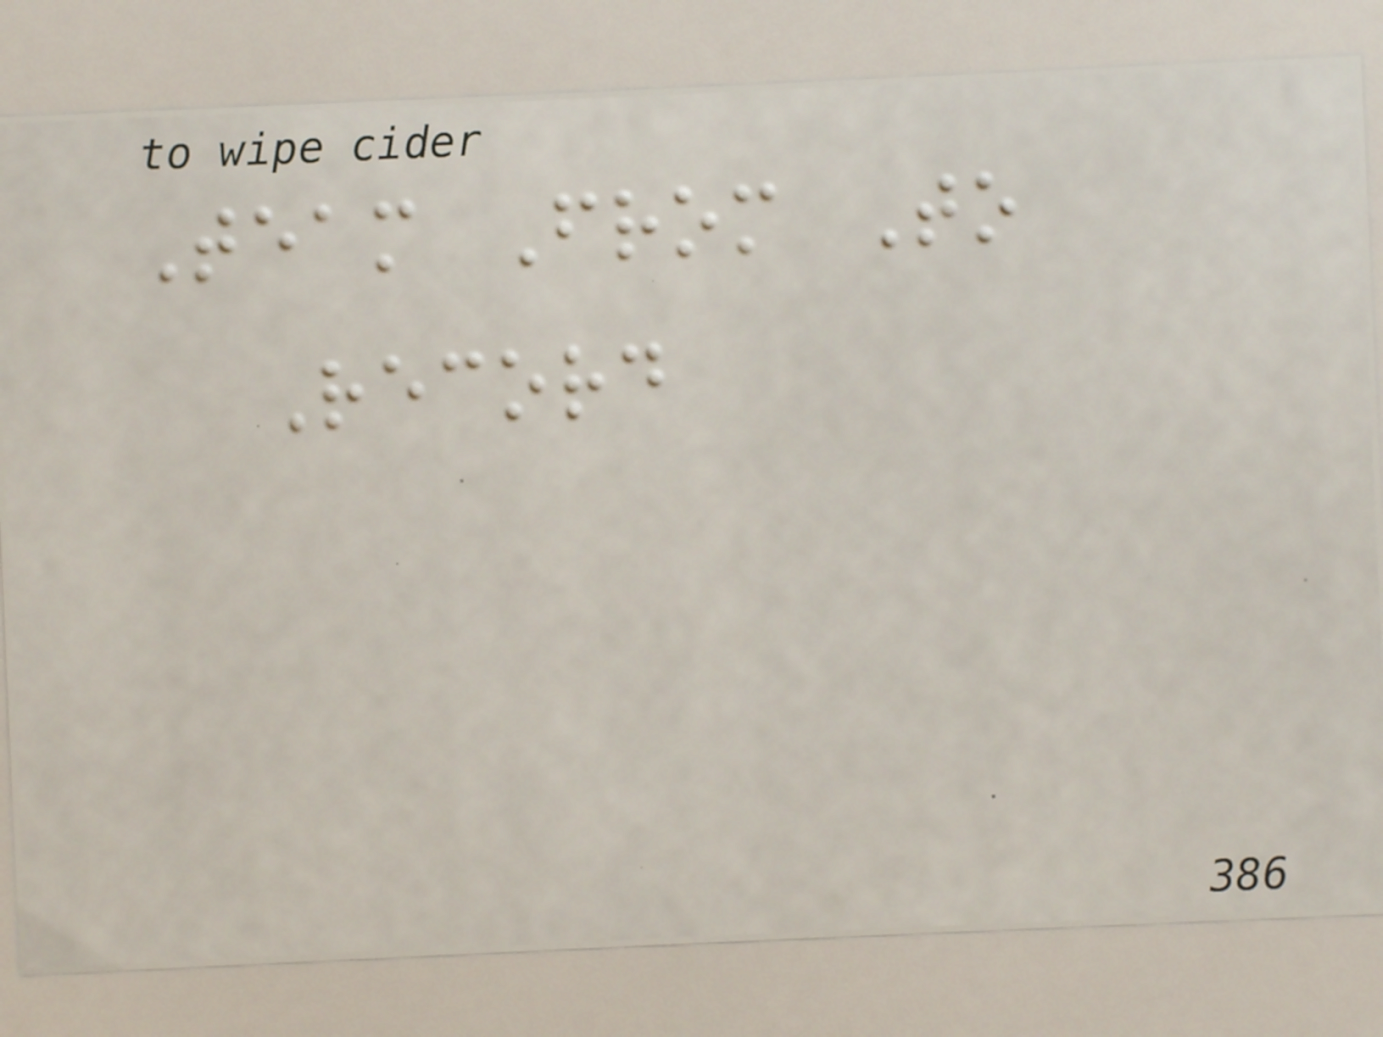Team From To
Record
